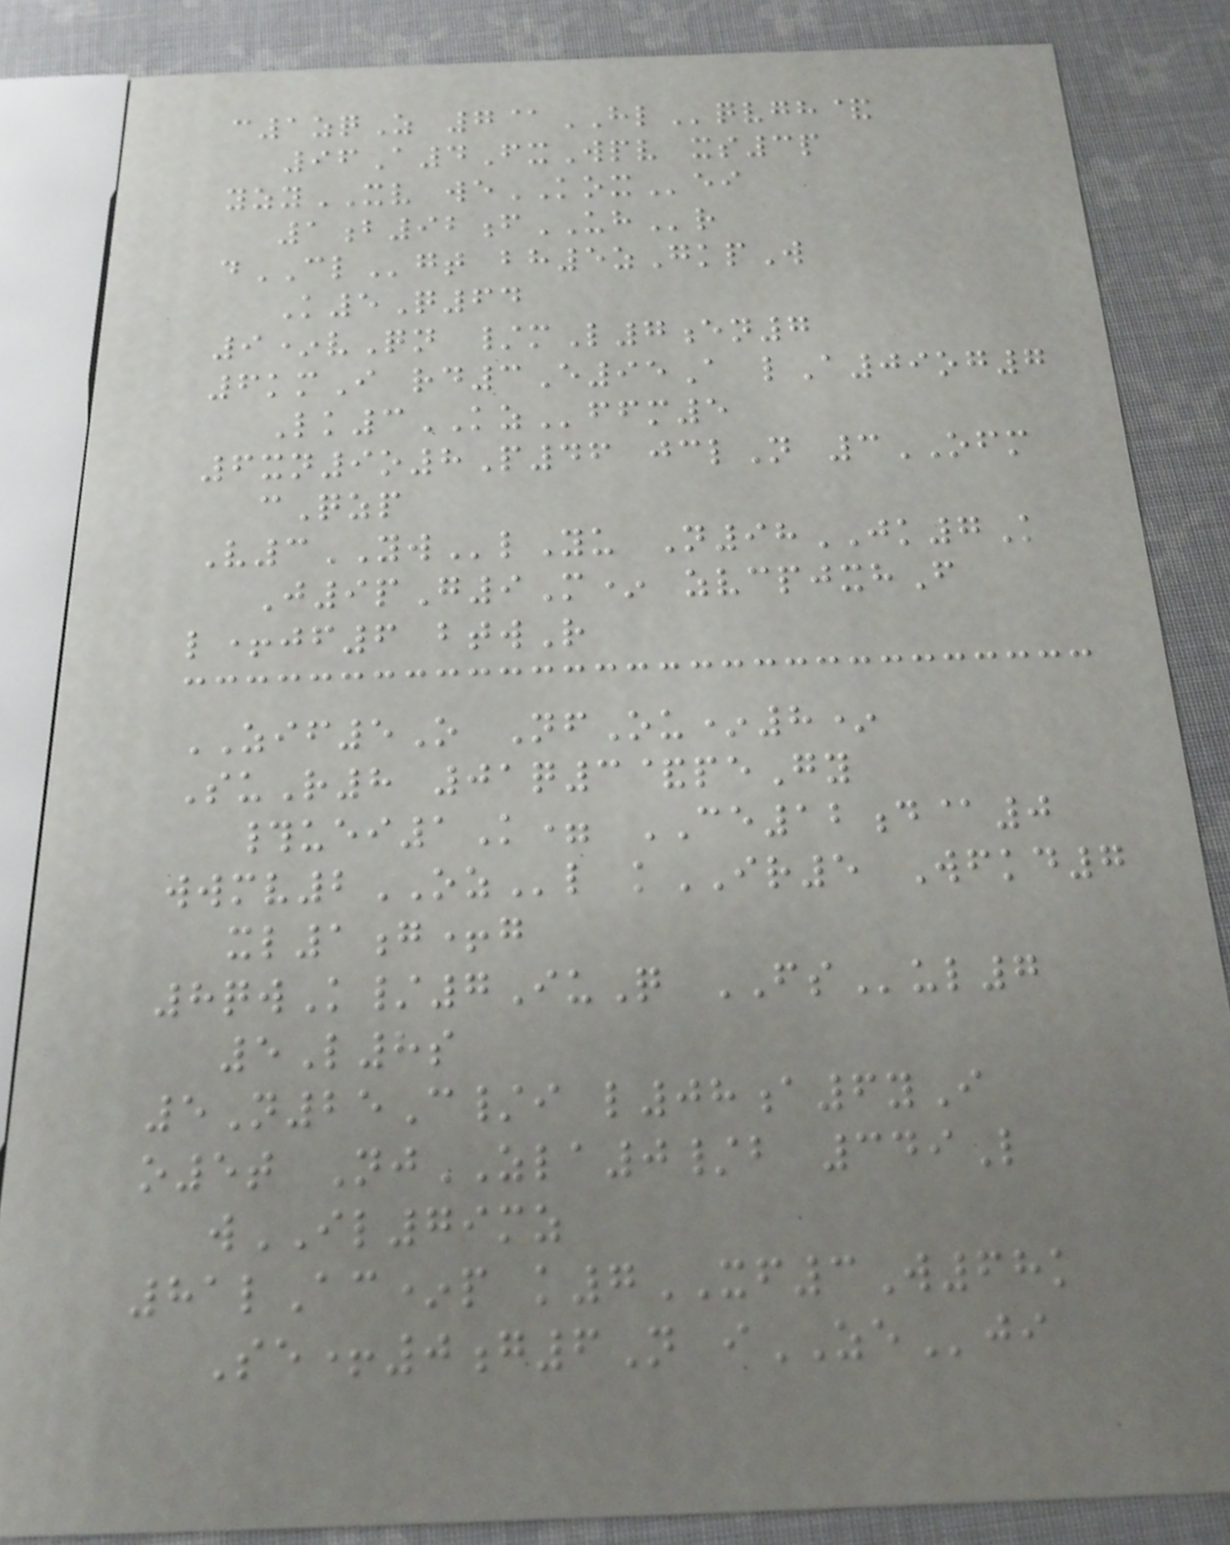c1zqZ 7@HLqvgh&
96A4FxWpv xs3p
yzyXV weKOXei
1b92fUHr
dCLgt bh5zGkpW
K5Q64
9*vQn /mL7en7
6kmI rd3E95A lA09og7
Lk3KZffm5
6xn9o8P46 jclN 3OFM
cQzp
V3YWlYu N98JK7K
J9pG9M* zvcpjxhF
l+jf6 btwR
ZIF5O NfOu*8*
SuR8 01q3&peGy
#uei1K= CE12d@0
wwmv2OZl kIR5 Wfkd7
xl1g+g
8qwK/7IuQ FSul7
5L8s
5N25C/i l08a6yI
o5t NjZLA0/b 349L
wIL79mz
81lAc*p k7XF3W68k
Se+0g6N iZEji
